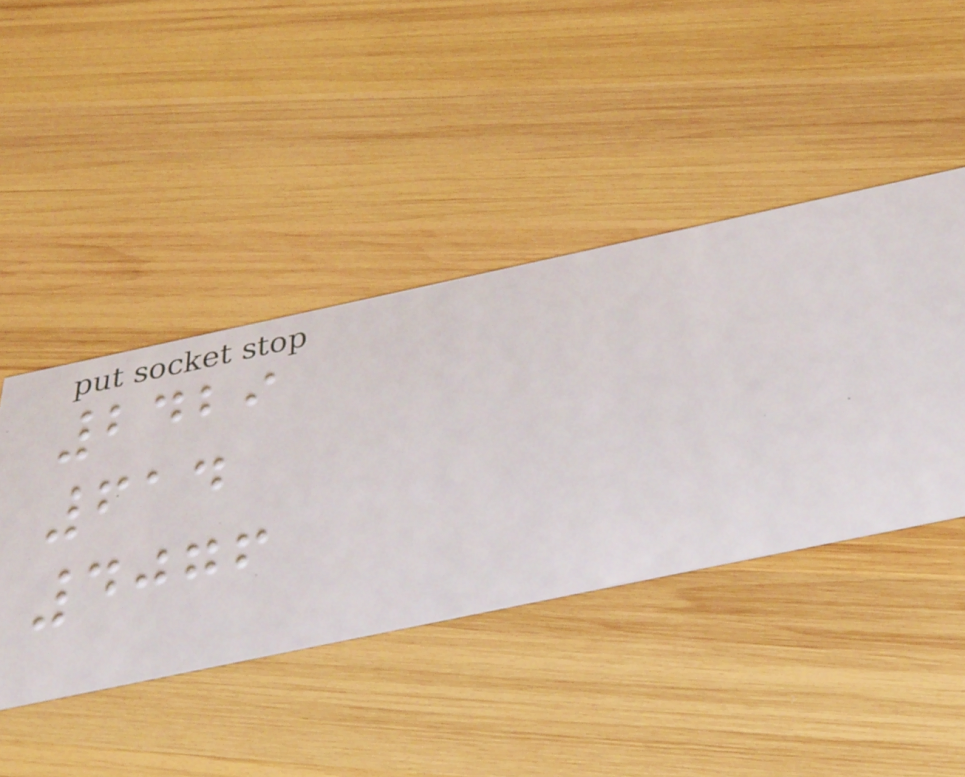2429
614
4076
